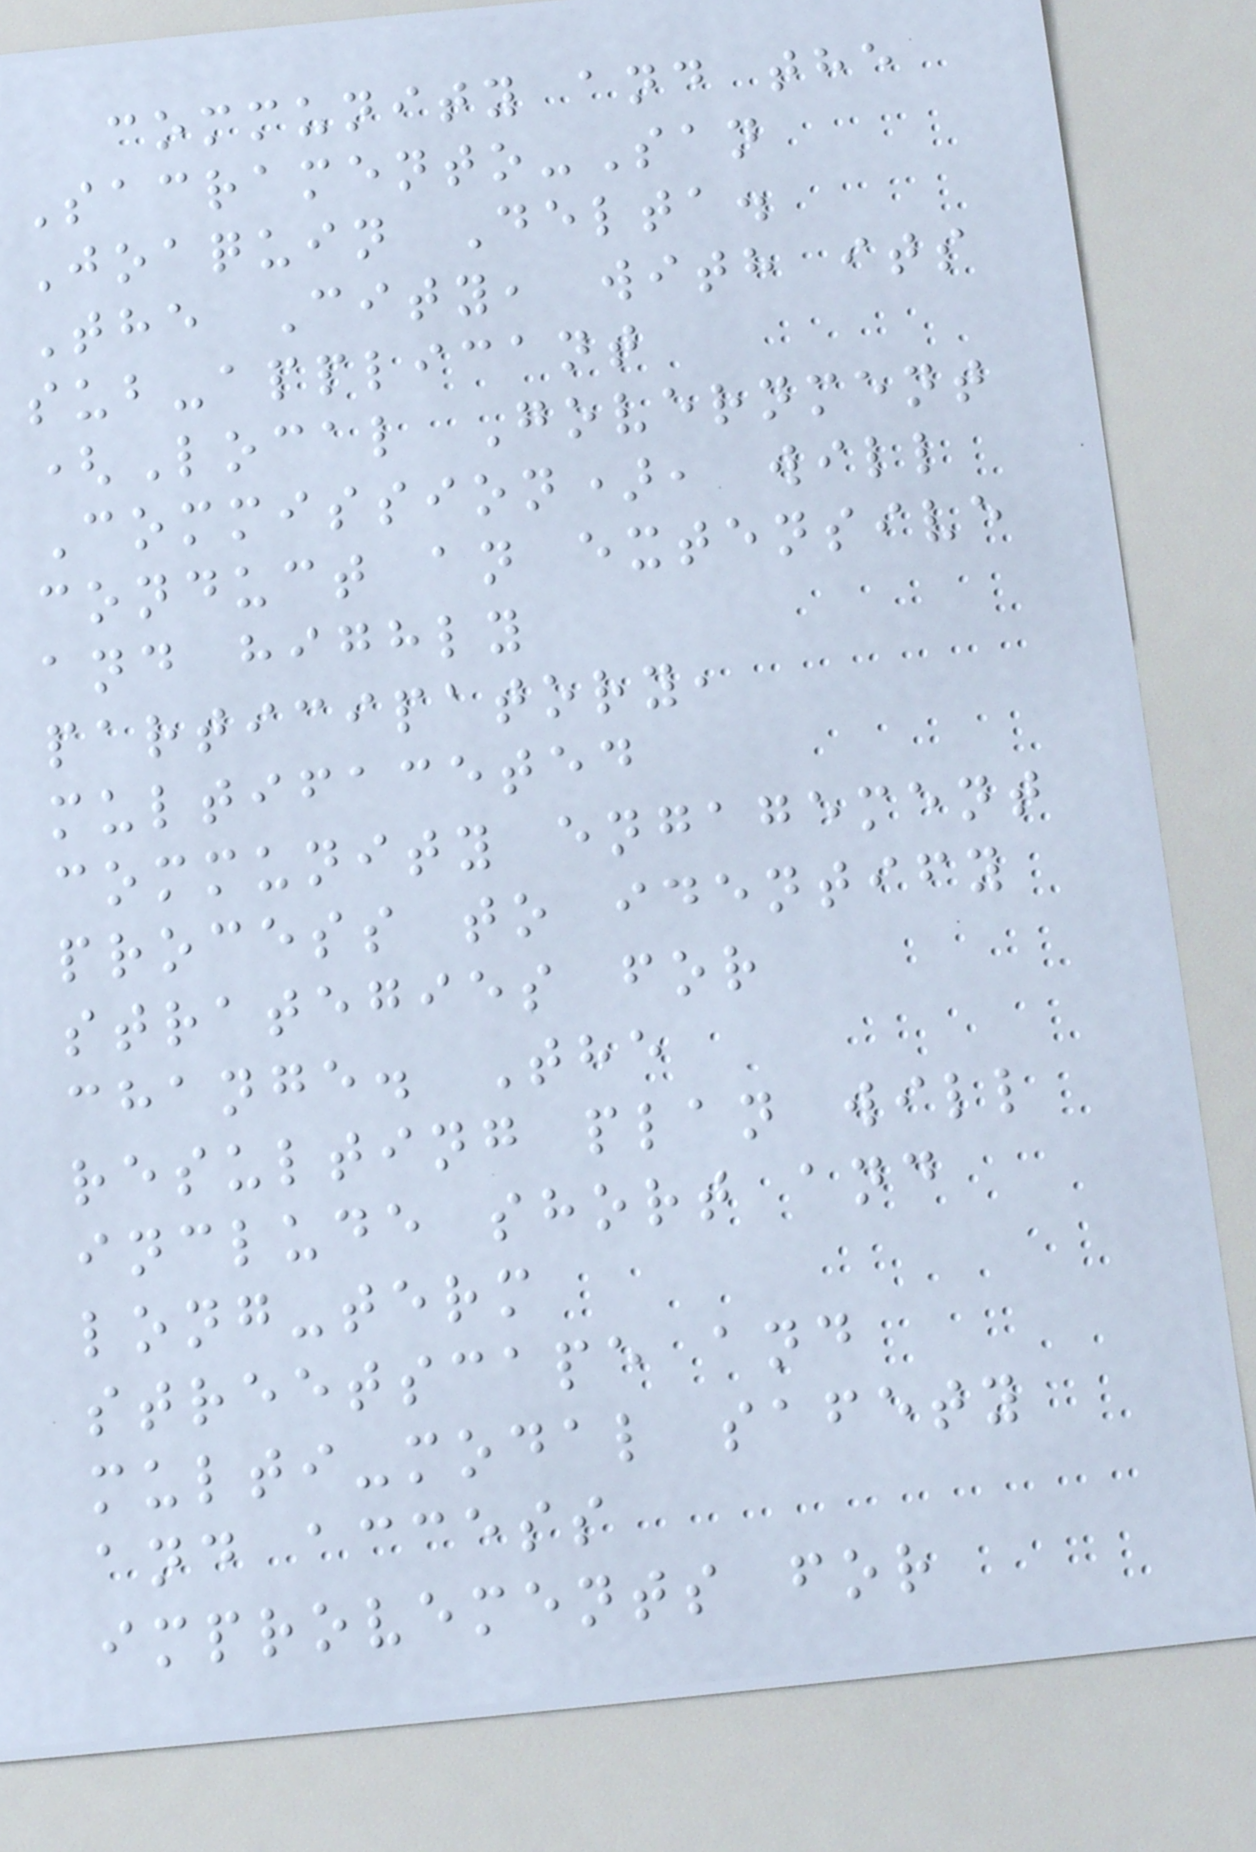community and the
Sacramento-San
Joaquin Delta.
The City, with its
sub-applicant
(Local Government
Commission), will
conduct an extensive
and highly
participatory,
multifaceted
community engagement
process to identify
strategies for
change. The
resulting plan will
include short and
long-term
streetscape and
multi-modal safety
and access
improvements for
